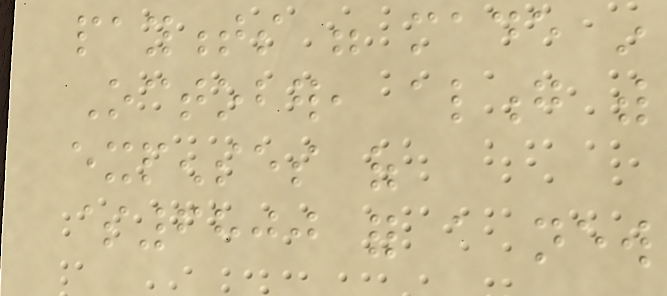payments were made in
October, along with
expenses of
$6800 for a new
